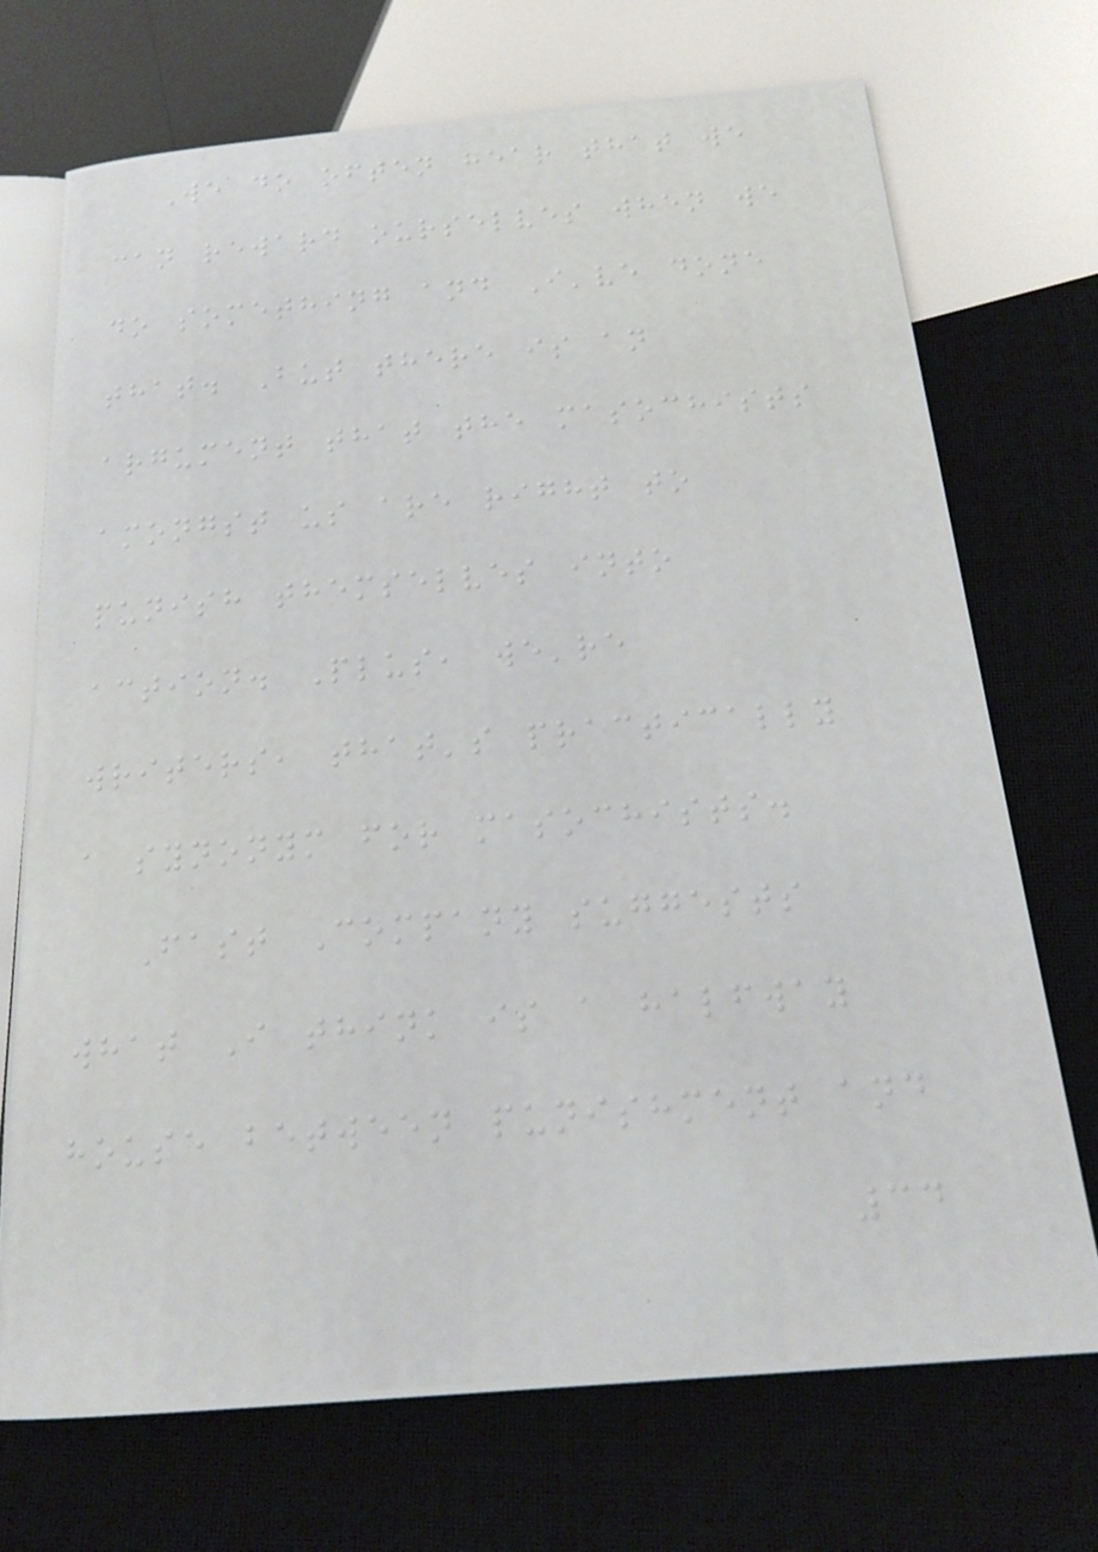We do often hear that we
can reward ourselves when we
do something and I've done
that. But there is an
argument that the masochists
amongst us are right to
punish themselves into
action. Plus, we're
writers, that's practically
a synonym for masochists.
Fast Company suggests
what I think is a halfway
house between punishment and
34
